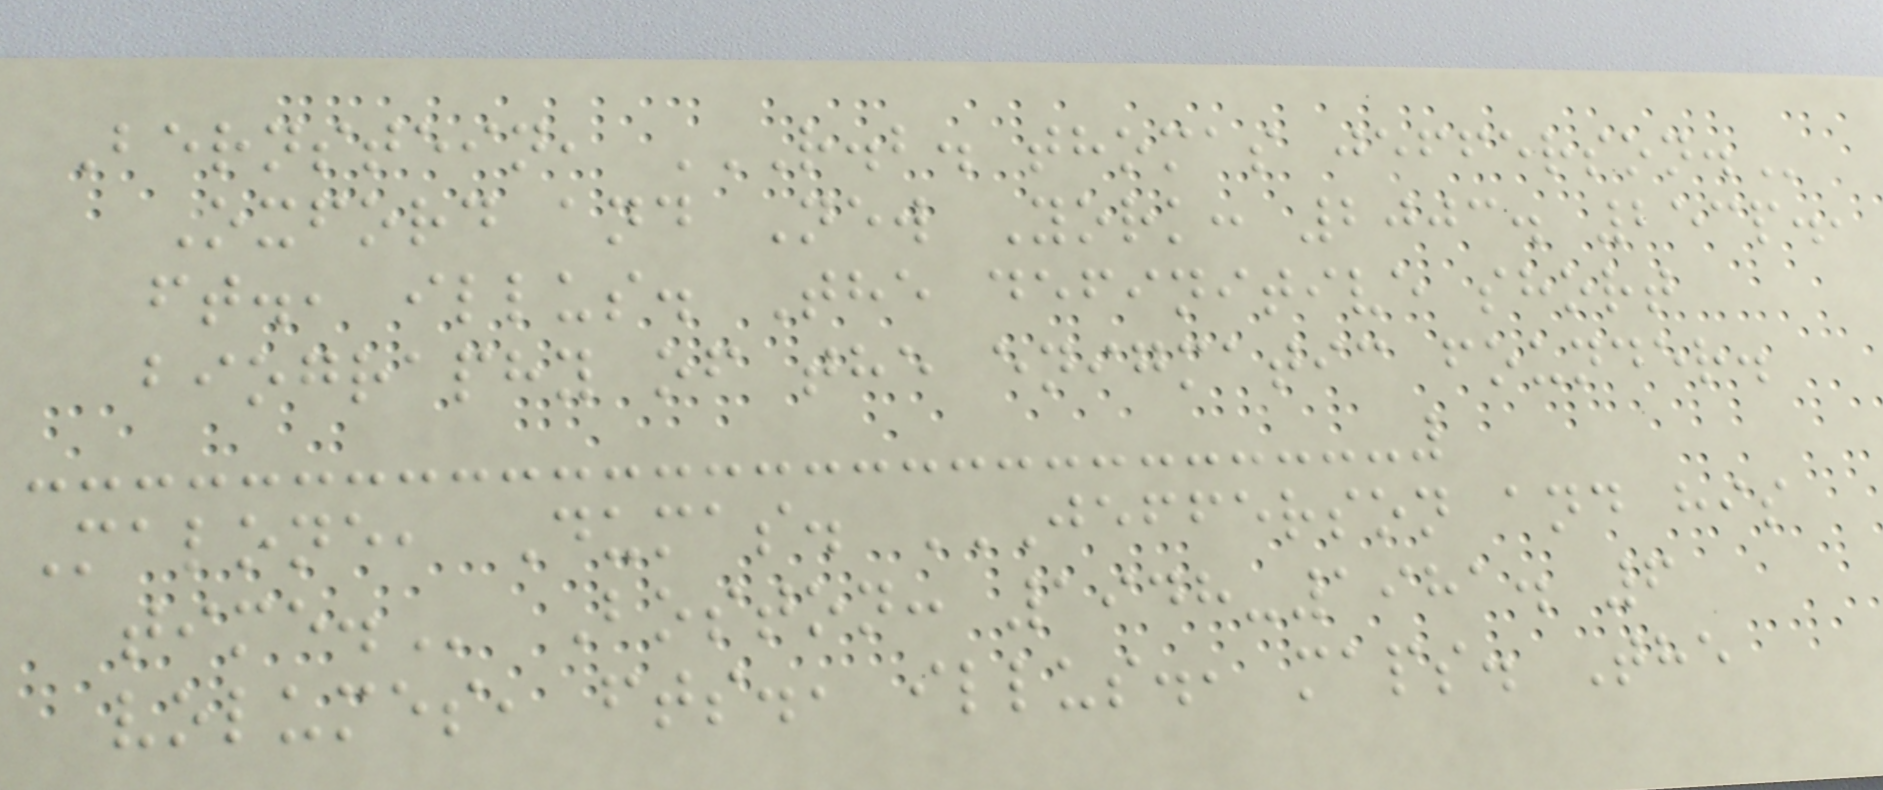Bernstein, R.B. THOMAS JEFFERSON.
Oxford and New York: 2003. 253p.,
ft., illus. The definitive short
biography of the enigmatic founder.
Malone, Dumas. JEFFERSON AND HIS
TIME. Boston: 1948-1981. 6
volumes, fts., illus., maps. The
